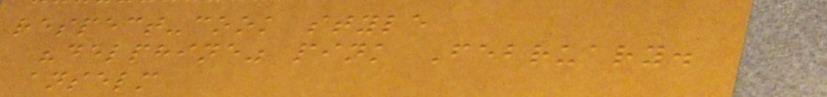respect-cook style
"delphine" pink February.
anselm
